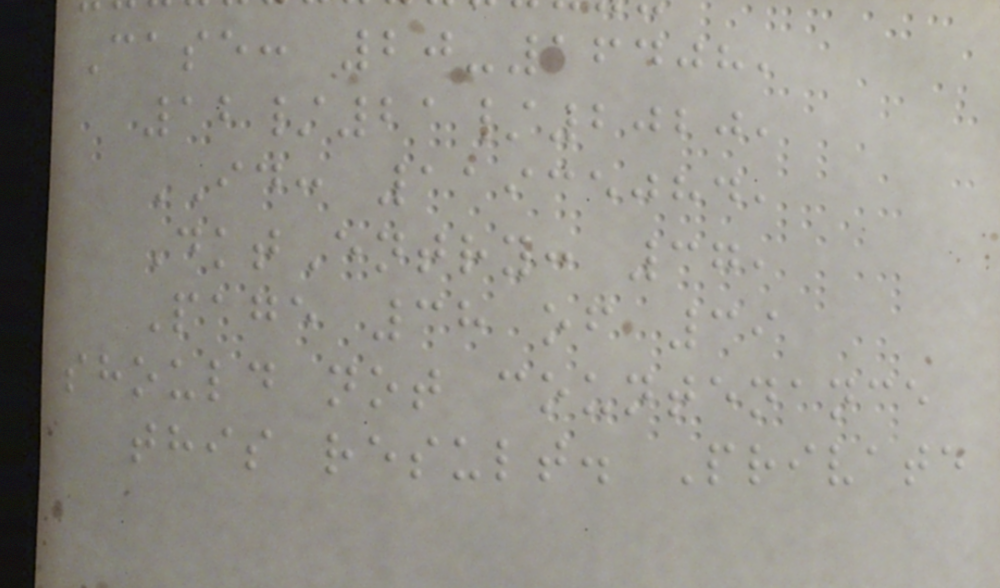Case: 20-16408,
12/21/2020,
ID: 11935084,
DktEntry: 37,
Page 38 of 39
should not countenance
this result. Private
